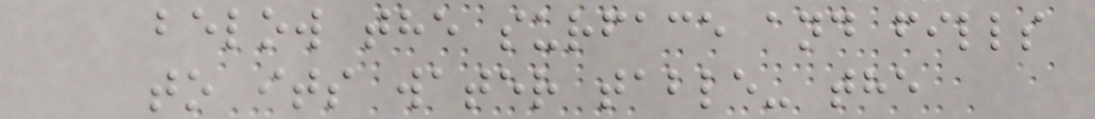below the surface and fills
to its water table- the
